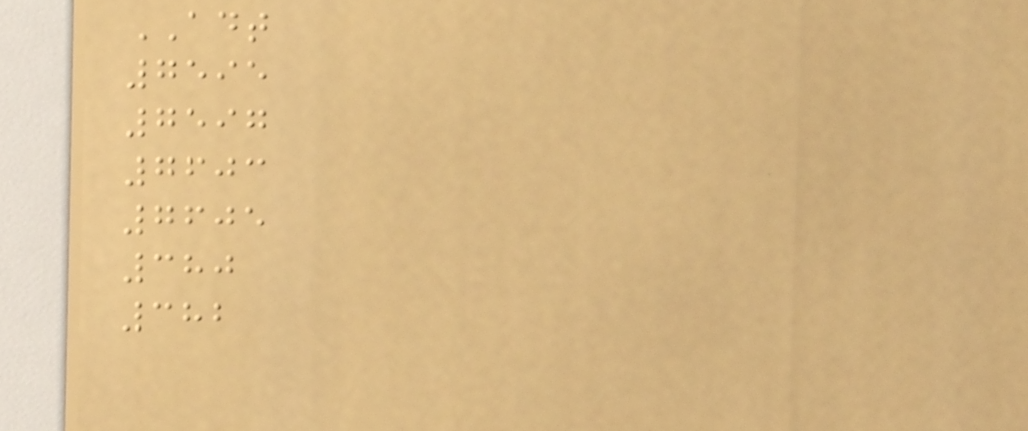ADT
7595
7597
7603
7605
380
382
